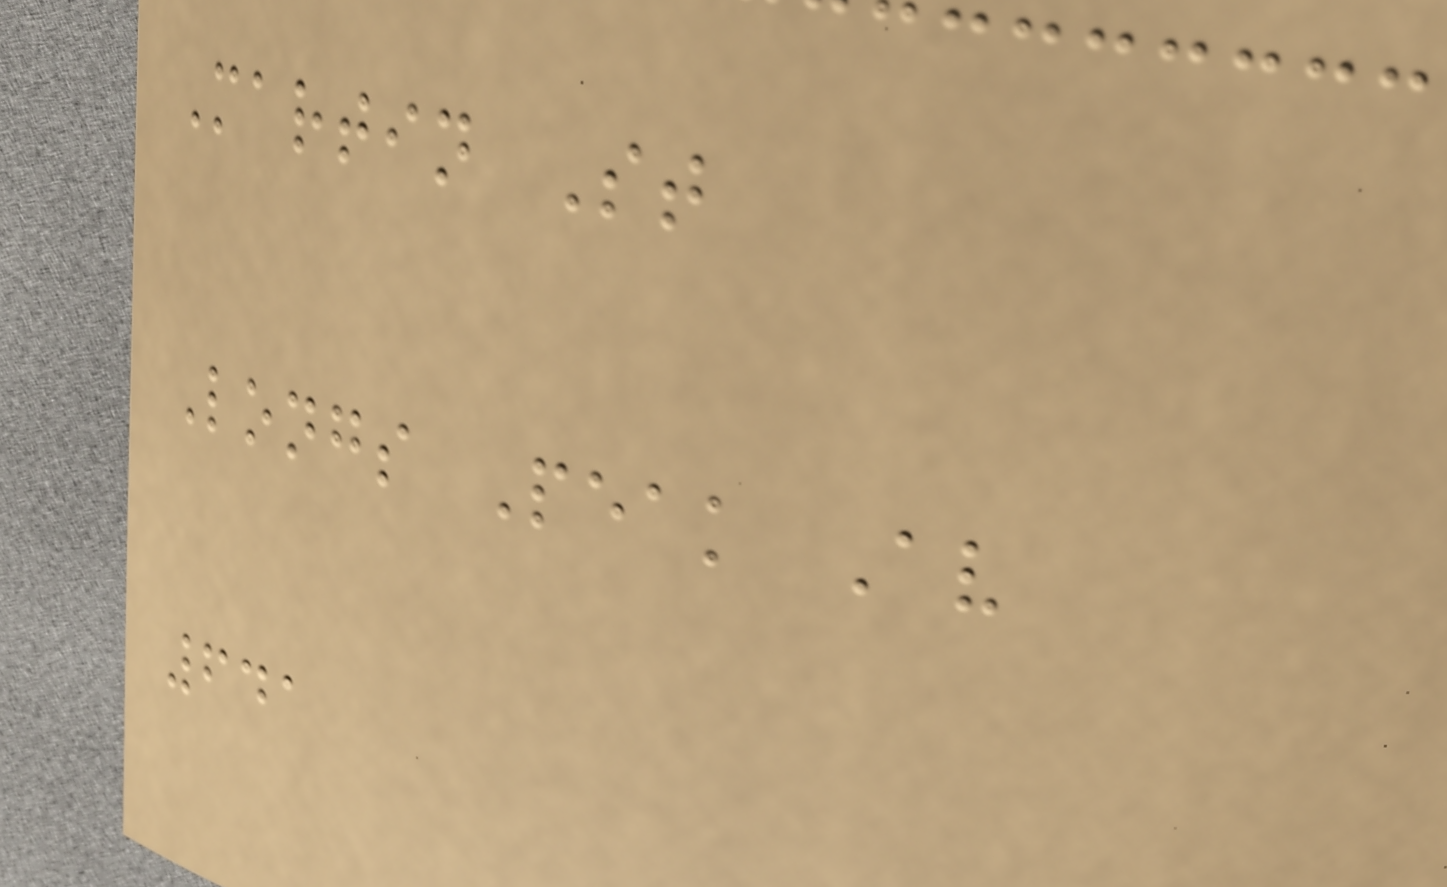Martin St
Longs Peak Av
641
